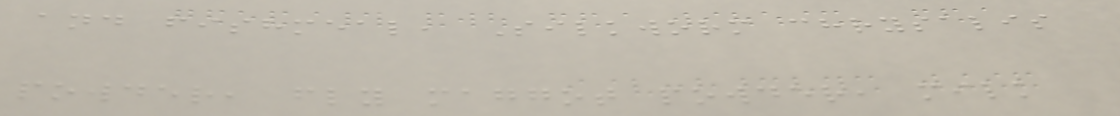and fishmeal, Silkworm chrysalis
powder, fly maggot powder, milk
